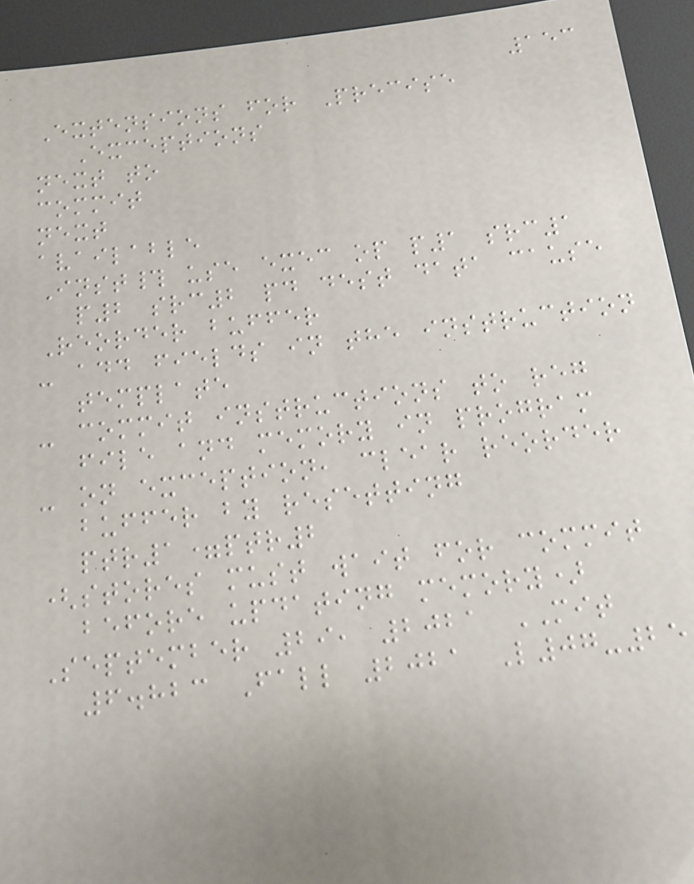153
Extensions for Precise
Exceptions
next to
commit
next
available
Inst# use exec op p1 src1
p2 src2 pd dest data cause
Reorder buffer
- add fields in the instruction
template
- commit instructions to reg
file and memory in program
- on exception, clear reorder
buffer by resetting
ptr1=ptr2
(stores must wait for commit
before updating memory)
September 29, 2021 MIT
6.823 Fall 2021 L07-25
